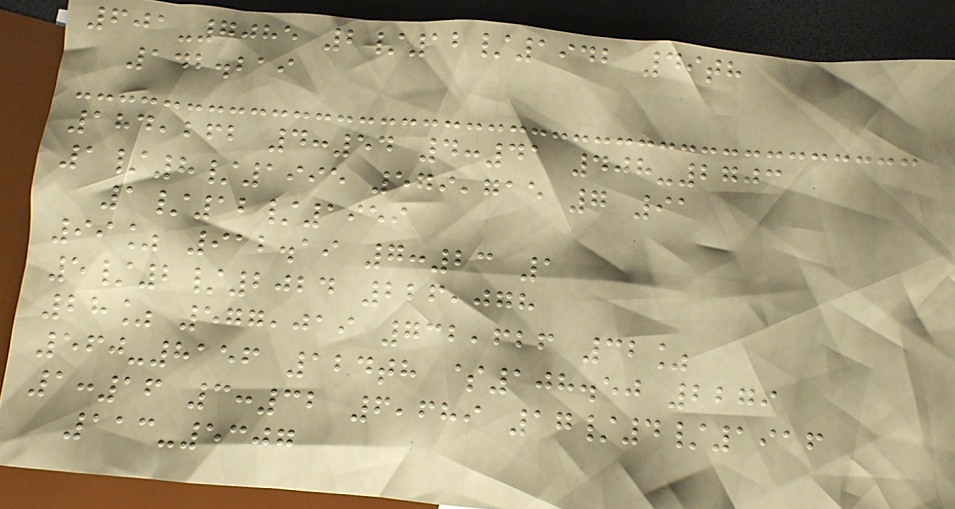601-7085 2/12/1942 49th
142.219
184,262 4:54 4:41 408-2703
1/8/1995 579,715 7 91
1/12/1959
99% 912.19 7:23 1
5/2/2024 226,078
28% 577,019 732,626 32%
560-8156 124th $108.50 2279
1:16 3:32 6,689 17/4/1916
113-5307
